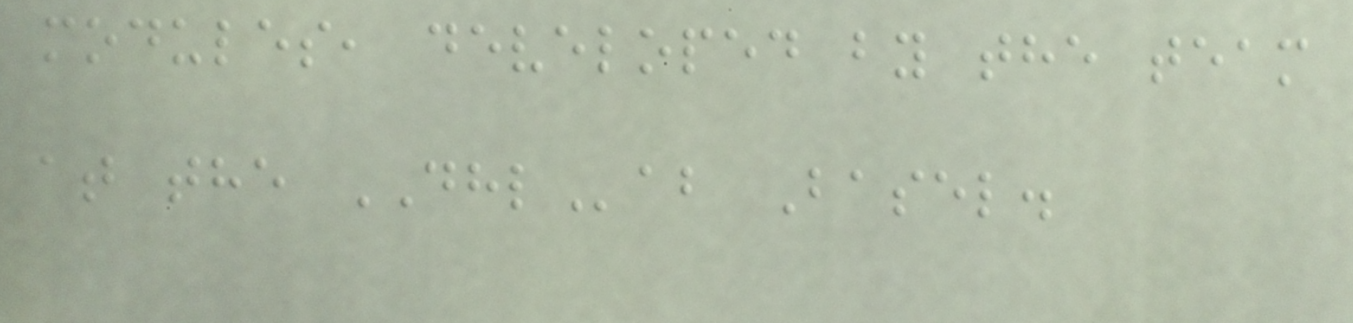modules, developed by the team
at the DHLab Basel.
